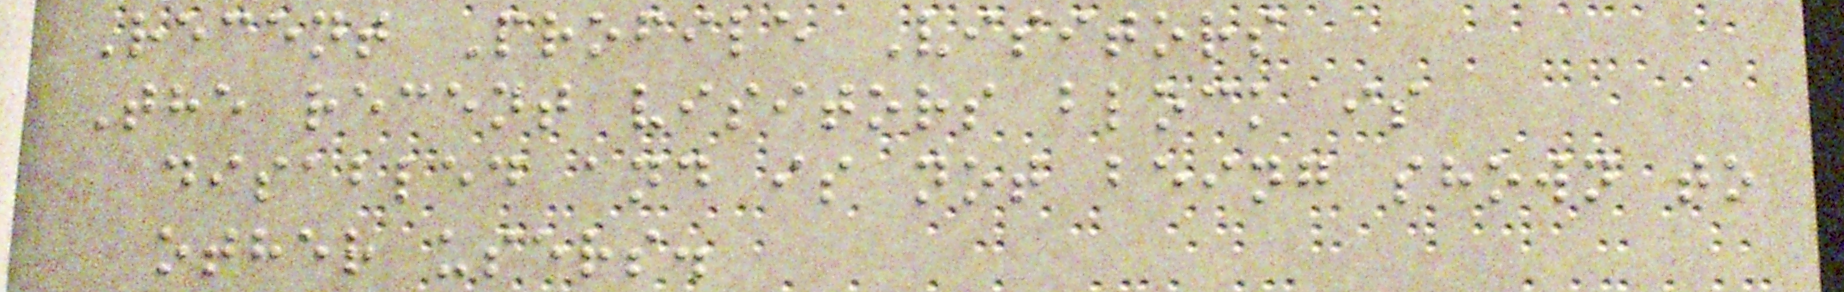Recent Profile Visitors
The recent visitors block is
disabled and is not being shown to
other users.
